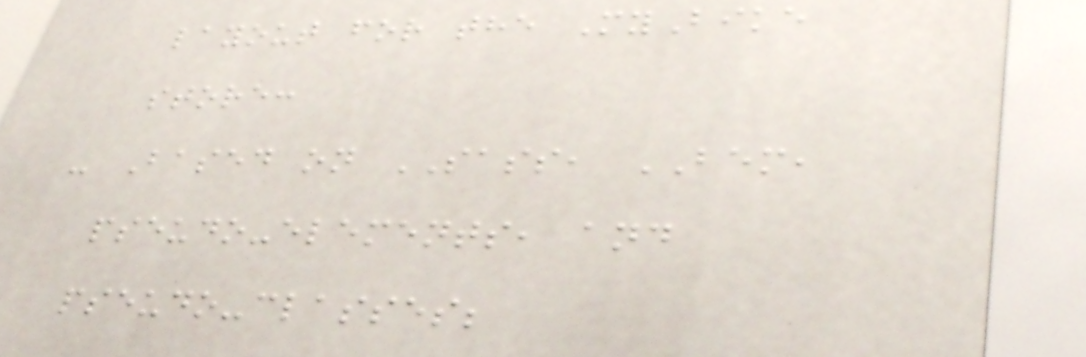layout for the MyBike
store:
- Based on SASS, BEM,
pseudo-elements, and
pseudo-classes;
